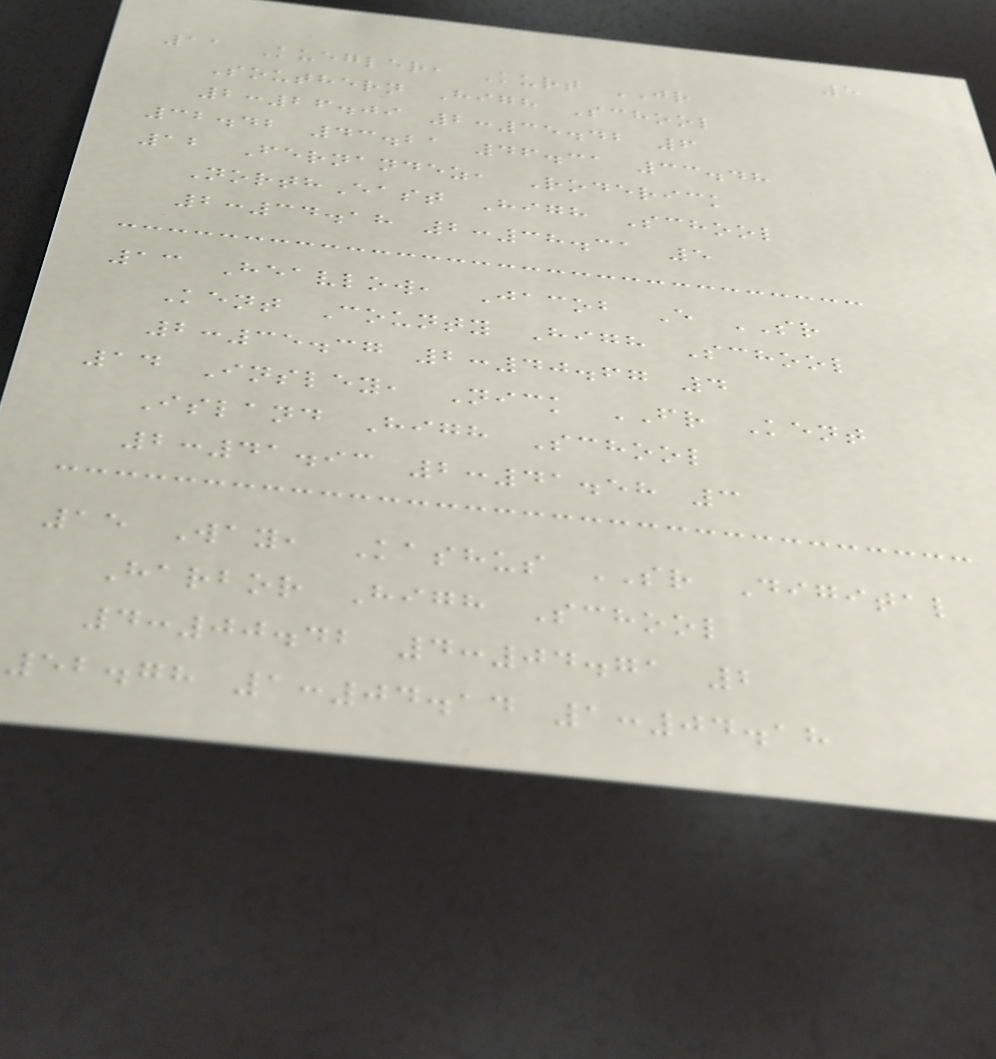5
11 Kuegler, Kurt JR
Southern High School
2:26.09 2:35.42 6
32.42 43.21 46.31 33.48
12 Fernandez, Roderick
NorthEast High School
2:34.18 2:38.31 5
13 Heavlow, Jacob E SR
Kent County High School
2:35.37 2:40.67 4
14 Insley, Nick FR Kent
Island High School
2:41.93 2:41.58 3
15 Way, Kashus SR Digital
Harbor High School
4:00.42 4:04.71 2
52.78 1:04.14 1:04.18
